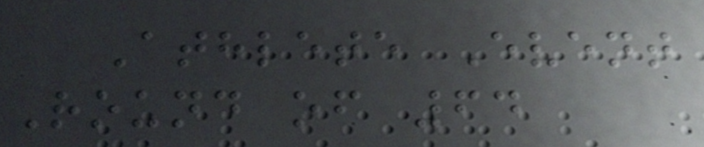Athlete Event
Round of 64
